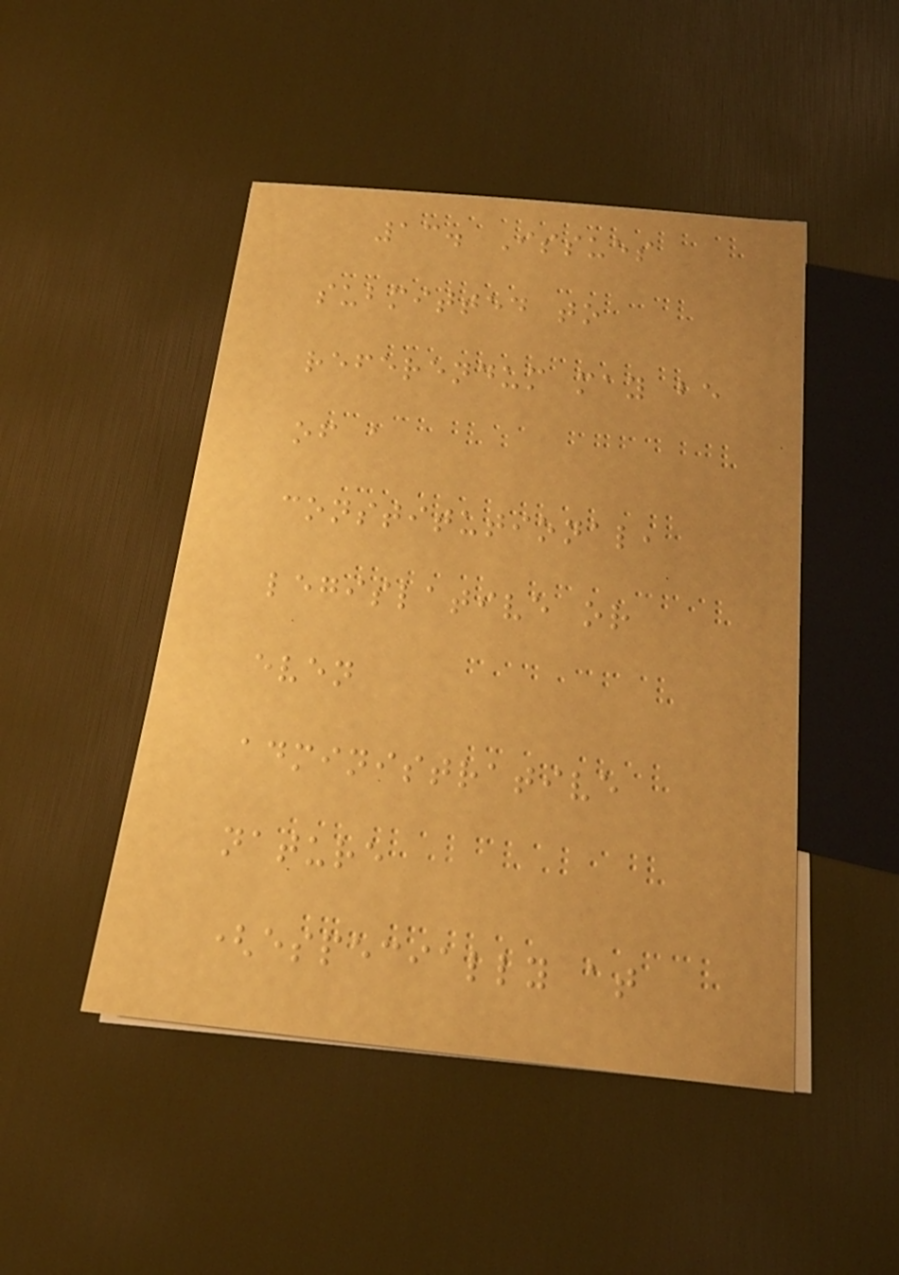13. Issues
submitted to
referendum may be
of a
constitutional,
legislative or
even
administrative
nature
(especially at
